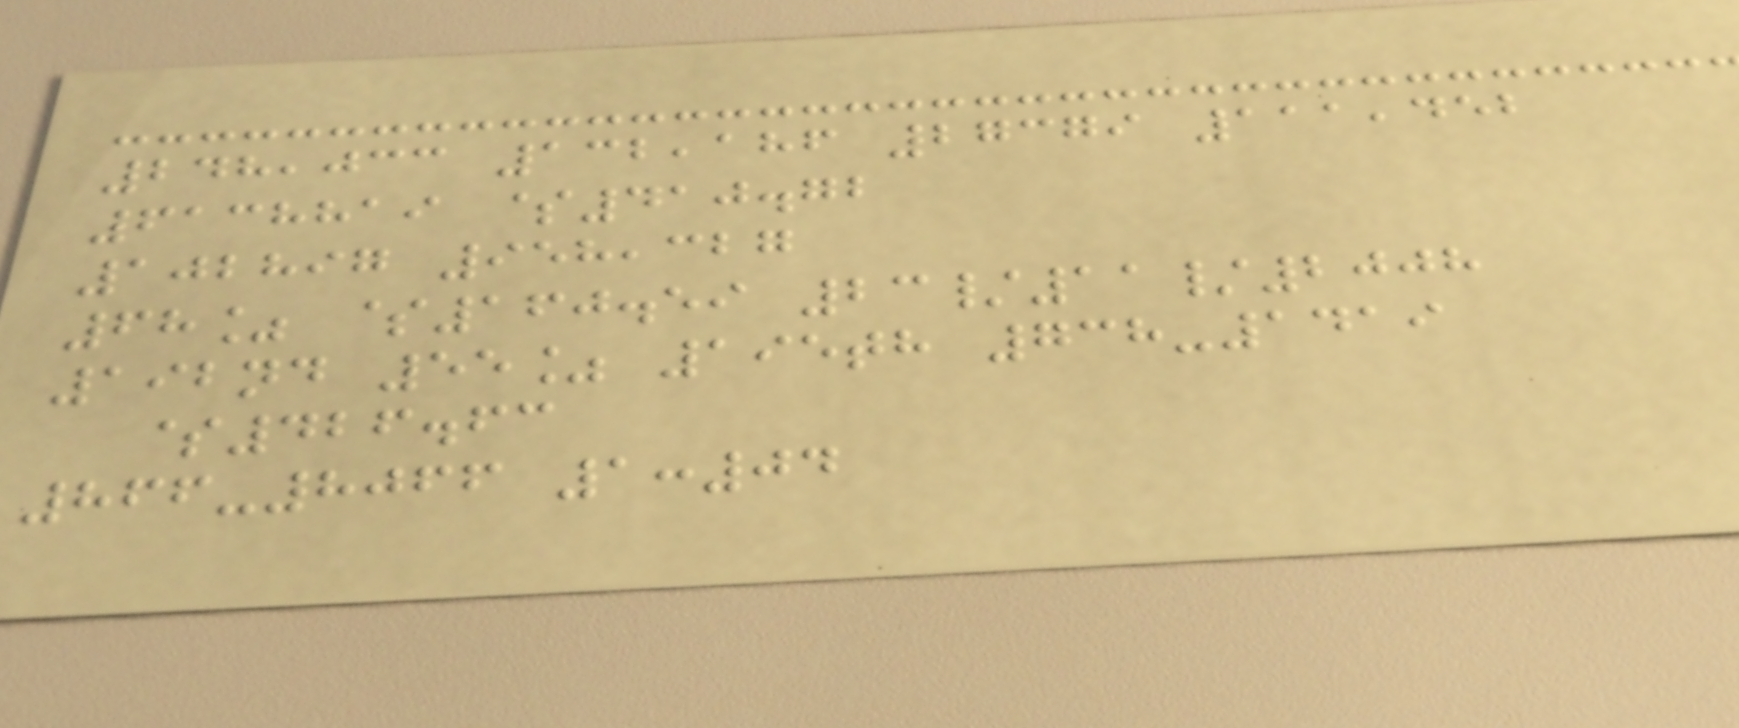248,033 132,186 27379 111,452
6138819 $410.72
102897 958,327
68% $160.59 23/11/2008
192nd 55% 195th 738-1419
$426.63
866-8066 1:04
